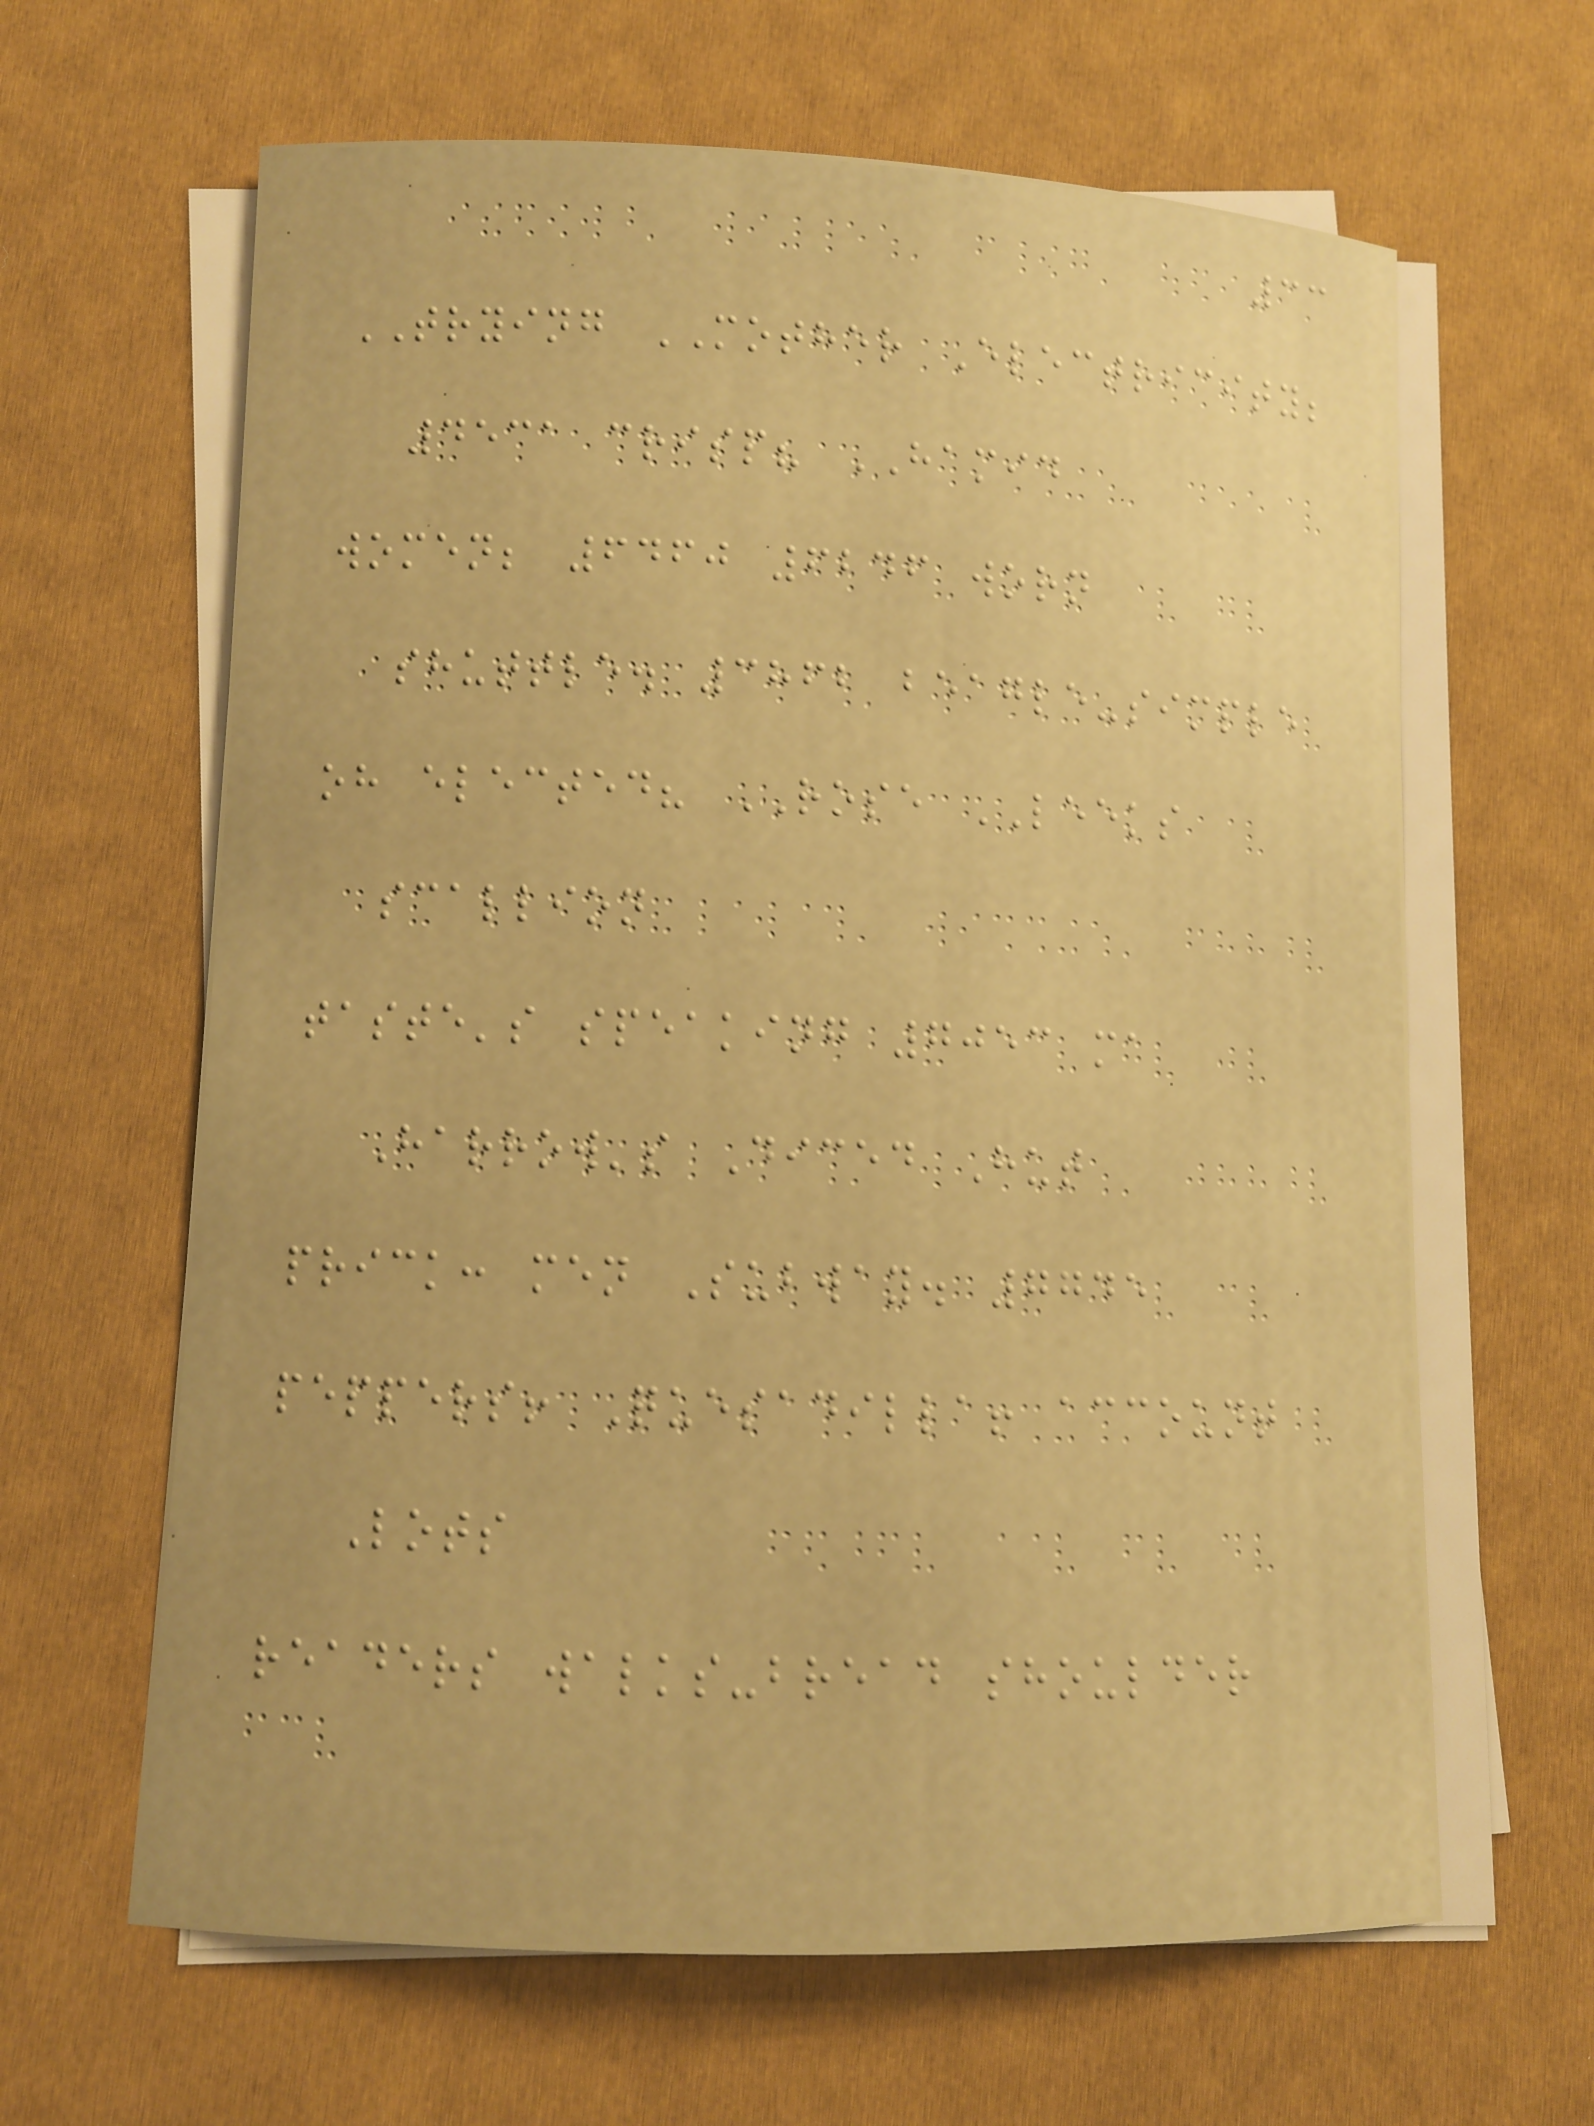33
TRYING MOTHER Electricity;
4531 crisp? HAMID
women; 6460 6246 worn
shuttle. 3862 beagle-simple
oh elected? ROSE LEEKS
scallion
taste's speaking 7053 ma
Harrow's Diced Hut
prick: men Subway. 7745
peppers! Quesadilla! account
Lots
readers walks-bread shoulder
